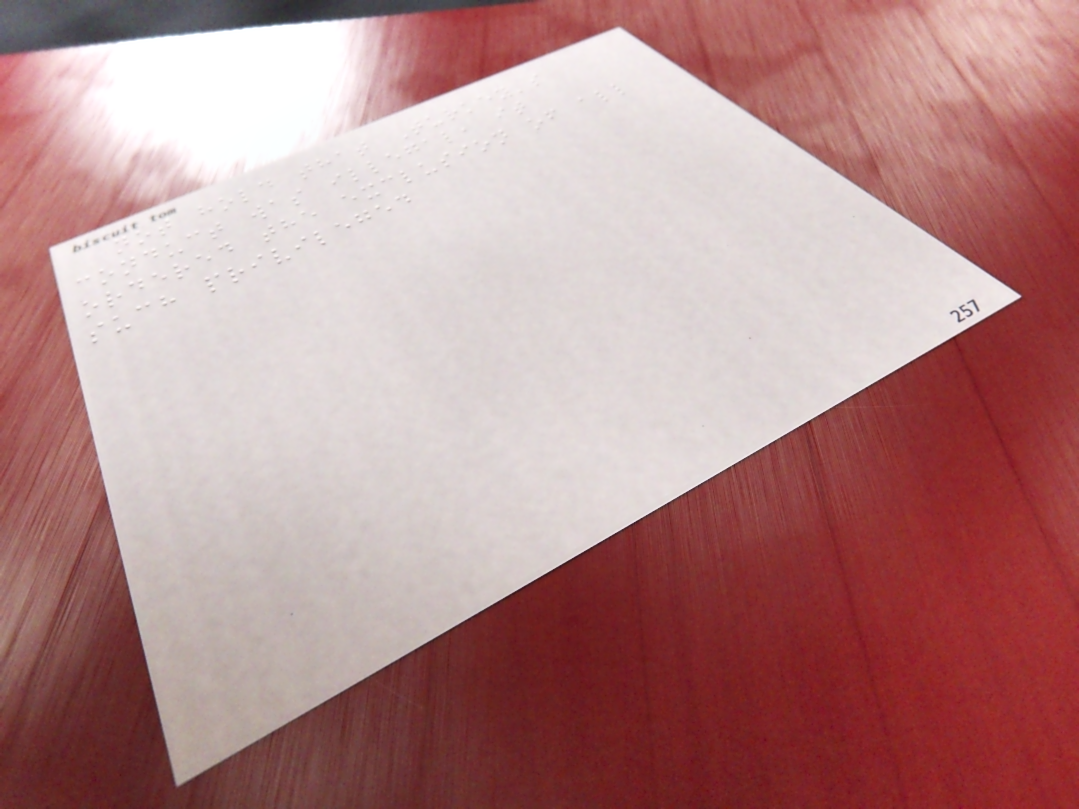not hold that Turkey's
conduct was illegal, it
ordered the exclusion of all
such privileged
